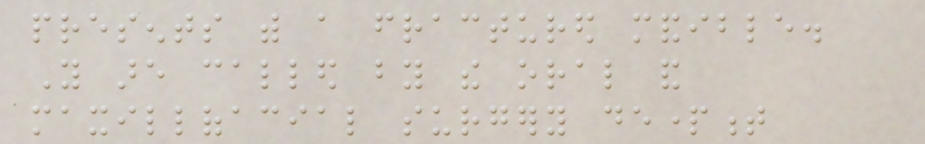presents with a fractured mandible.
You are called by the oral and
maxillofacial surgery department
